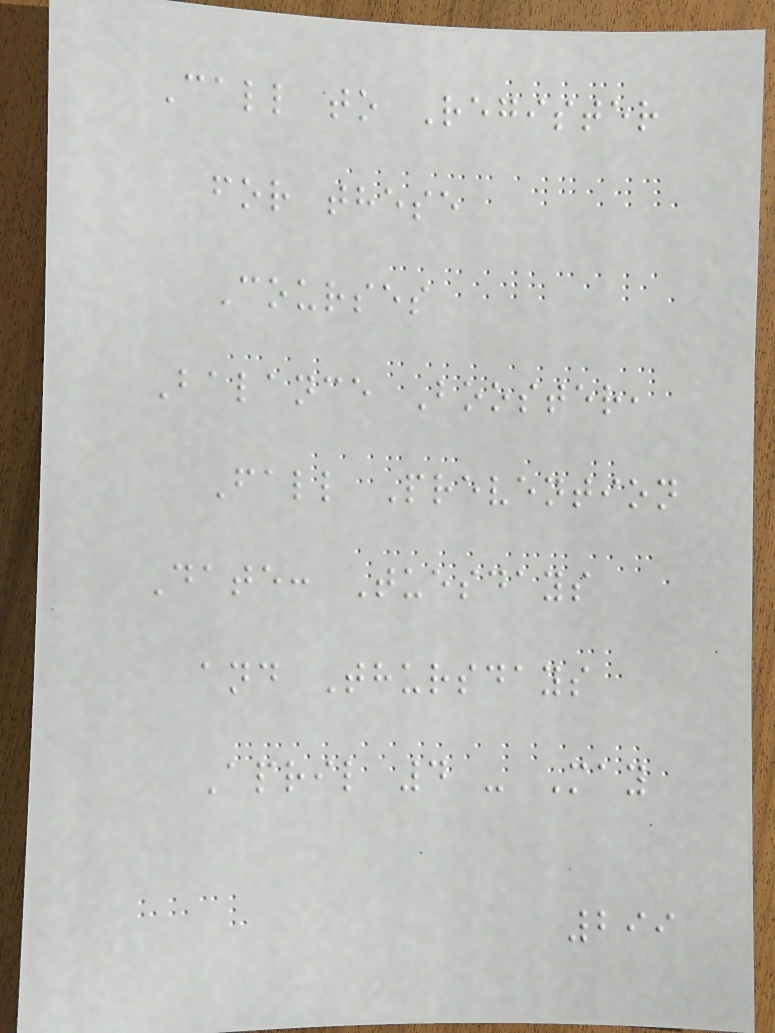Call to Register
for these
Courses
Balance Booster,
Fall Prevention
Date: Tuesdays
and Thursdays
April 4 - May
299
